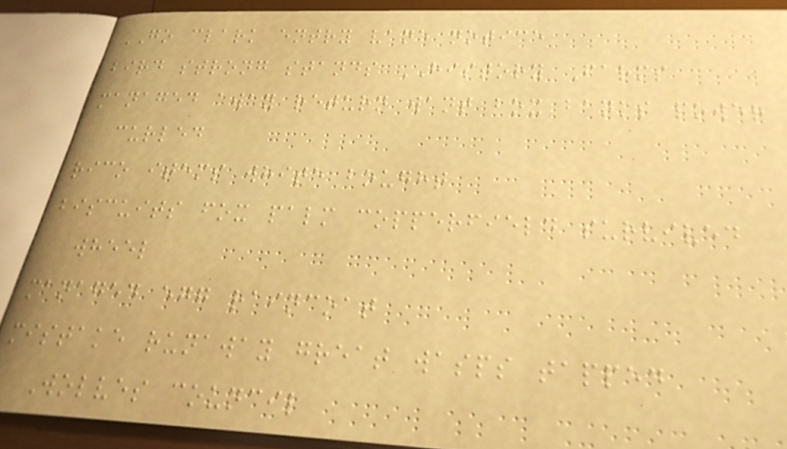GO clark entry vane notice
bird strong stands HISTORY Farms
managed away return want box banks power
curled
rico items white bought
biscuits fox palm copperfield survived
wheel
managed egg raincoat
mistake runaway great wasps tapped
Wolves council
